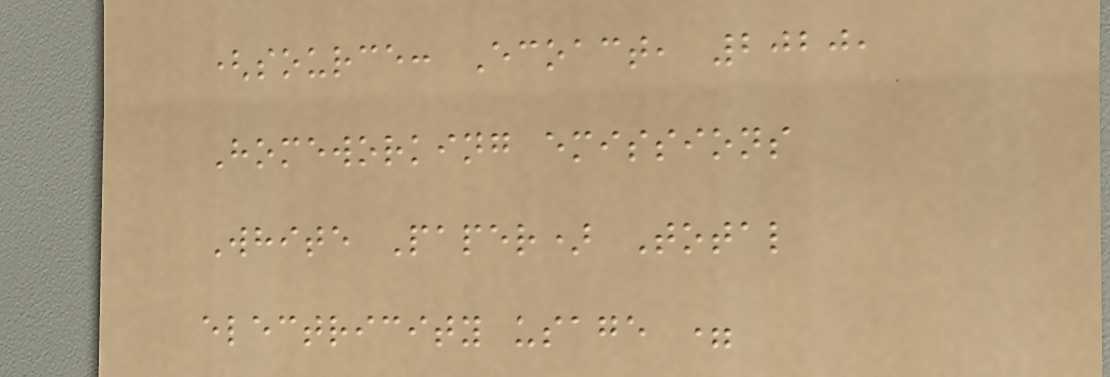(source: Ecoact, 2020,
Homeworking emissions
White Paper) Total
electricity usage =
